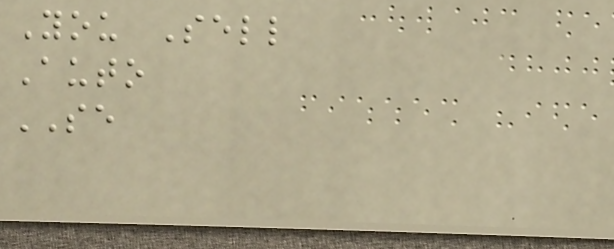You Sell
Auto
SE
